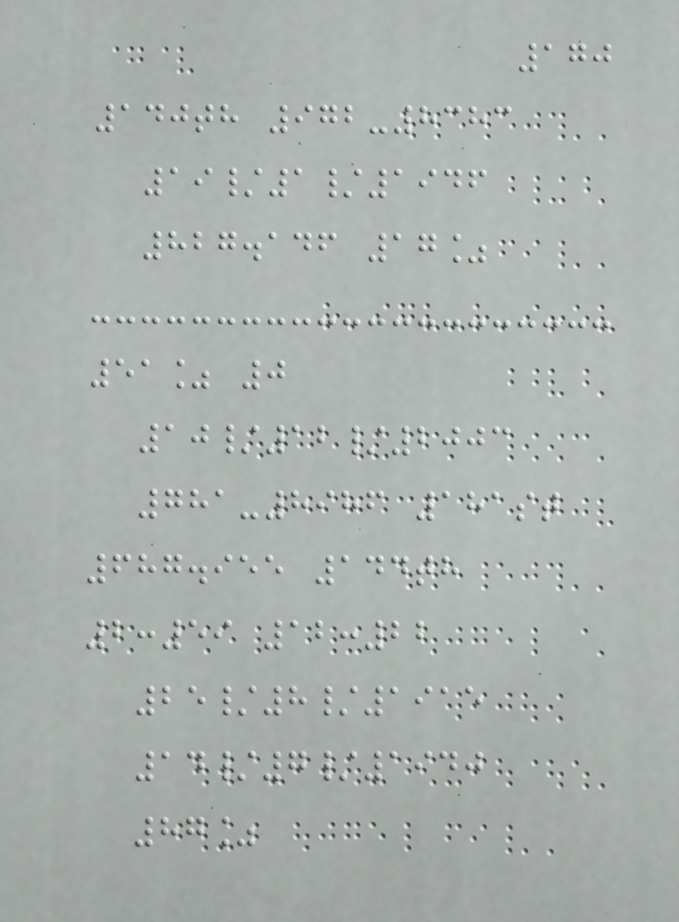170
140th 972-8383
19/1/1946
827.146 17%
51% 0
10/12/2003
781-8986 181st
687.955 144th
2:59 12:22
25/8/1915
14/7/1940
87%
